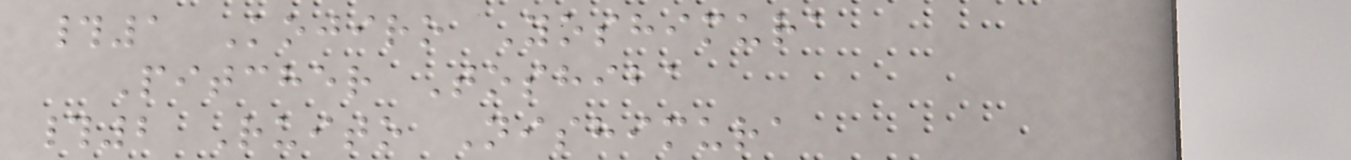#1 Kojiro Yoshimura
Pitcher Toshiba
#2 Ruito Nishimura
